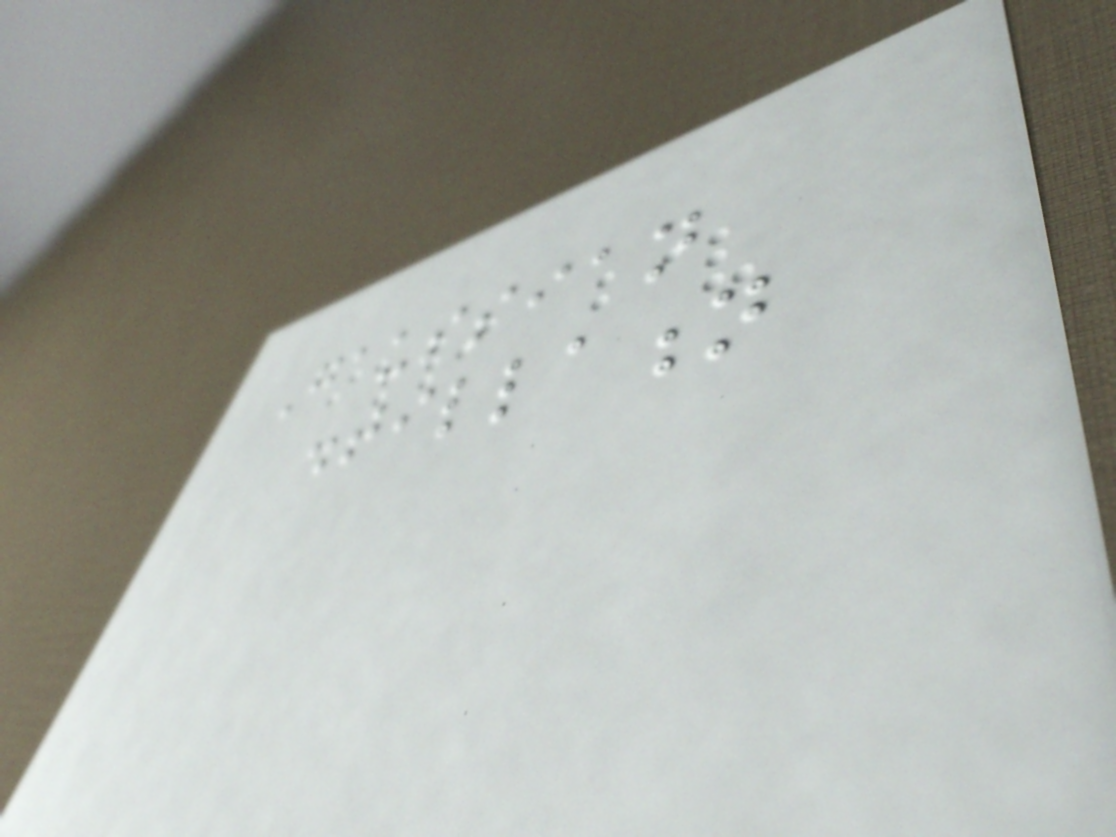Gaussian
distillation
